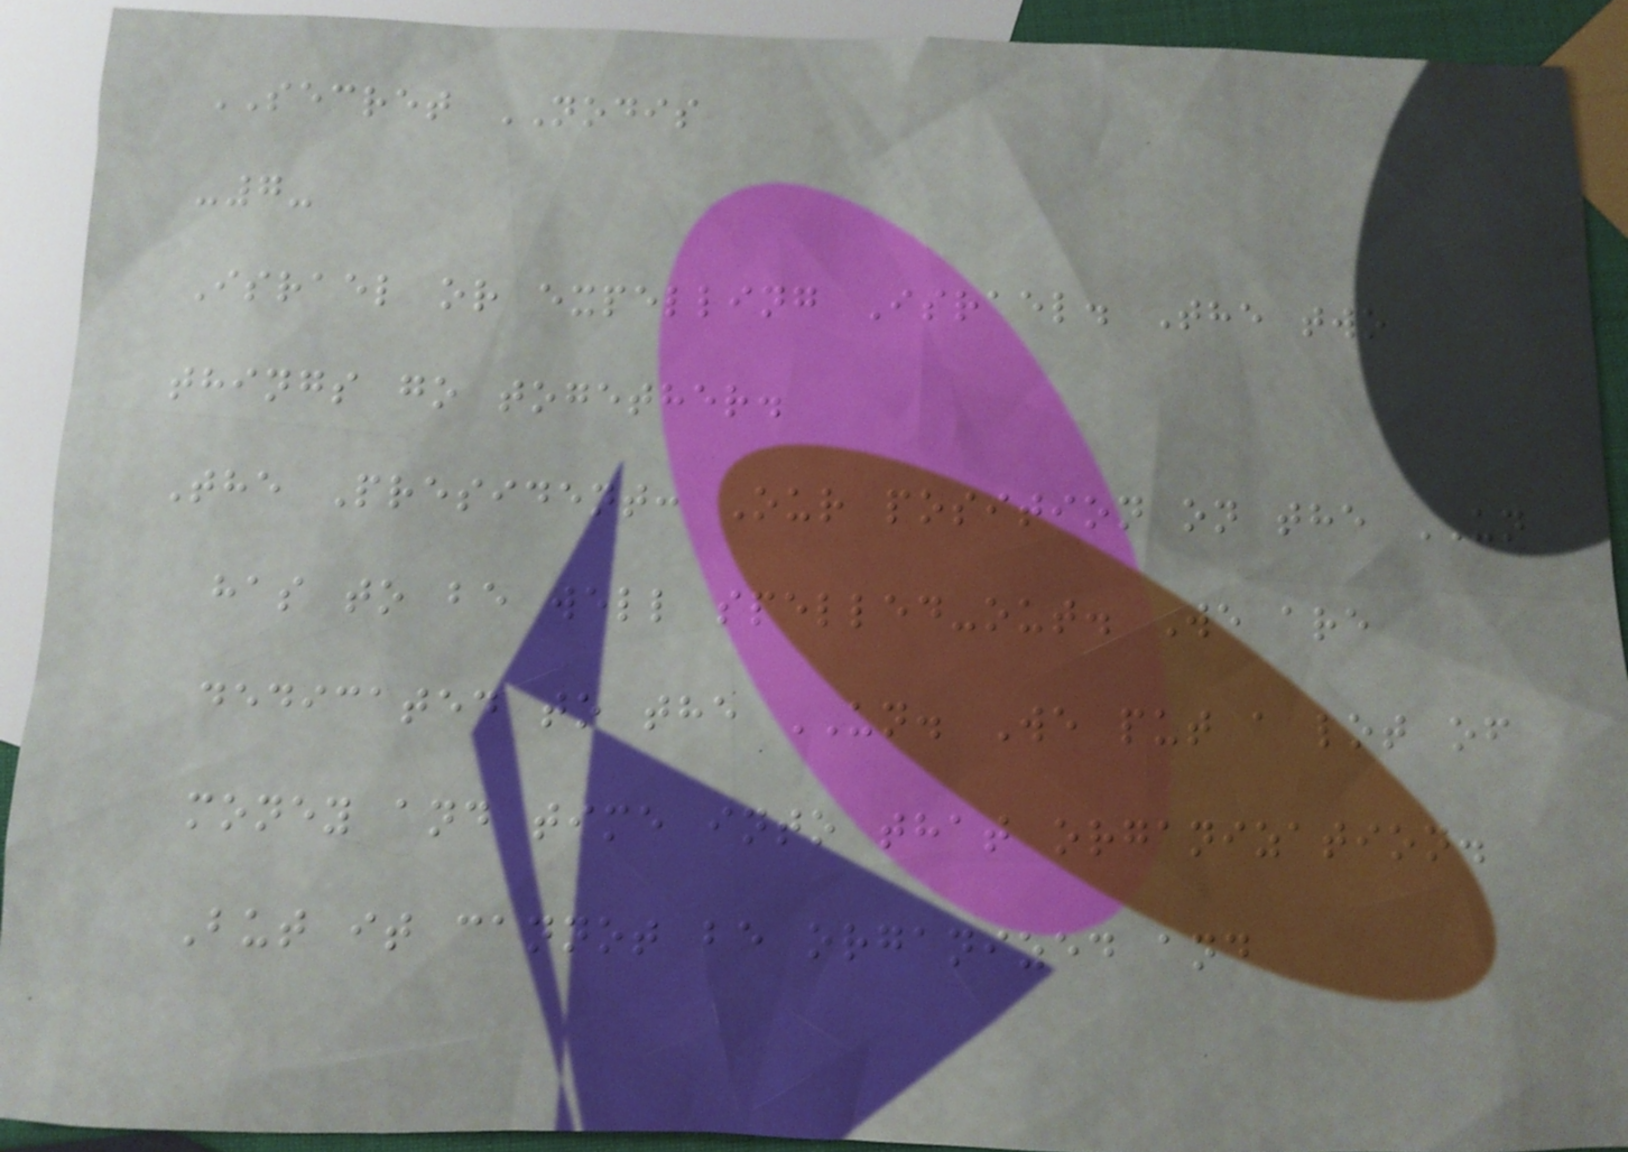SECRET NODIS
-7-
Israel or expelling Israel. The two
things go together.
The President: Our position on the UN
has to be well spelled-out. We are
dedicated to the UN. We put a lot of
money and time into that organization.
But it cannot be organized and
